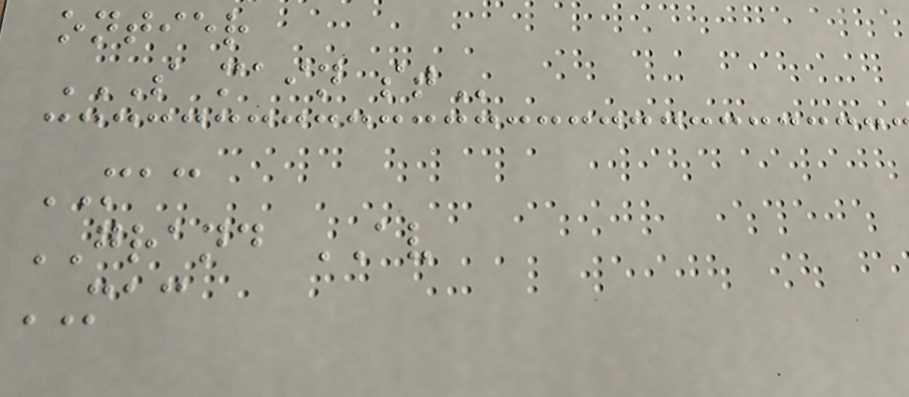ontier
S MAIN ST
MAC
GRAND AV
MAC
